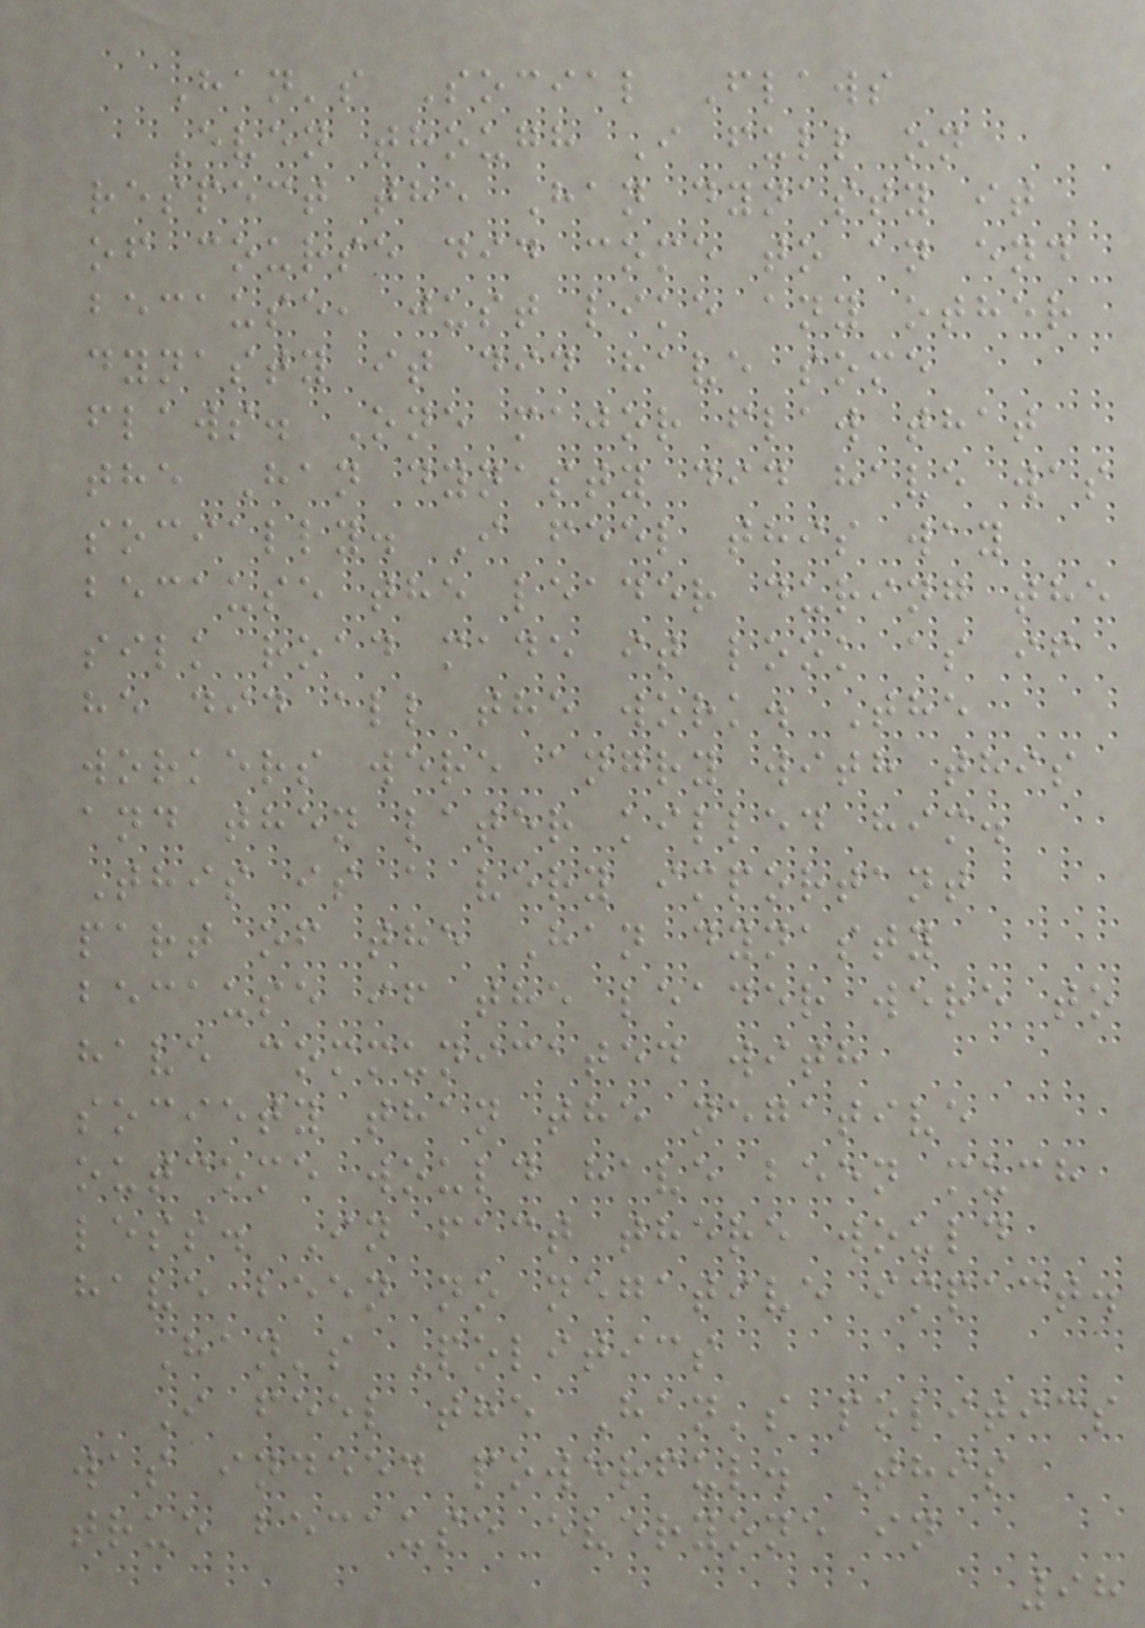Han's Social Flaws
Even though I full on
respect the Han dynasty it
of course did come to an end
because, just like any other
dynasty it did have some
flaws. One major flaw that
the Han dynasty did have was
socially. I feel this way
because the leader during the
silk road made it look as if
he did all the work. The
workers were angry with this
and then later killed him.
This is a very important
part of the Han dynasty
because if the leader were to
have communicated with
society than the negative
outcome would have been much
less. In fact there would
have been no negative impact.
Han's Politics
I feel the Han's politics
was indeed powerful. This
true because everyone in
98
